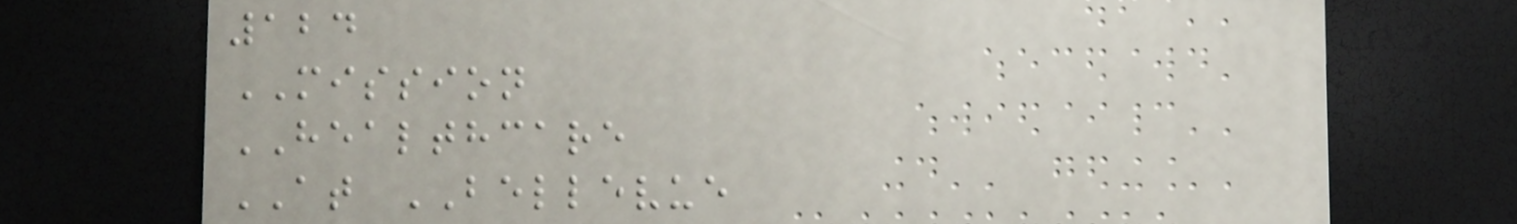124
MISSION
HEALTHCARE
AT BELLEVUE
